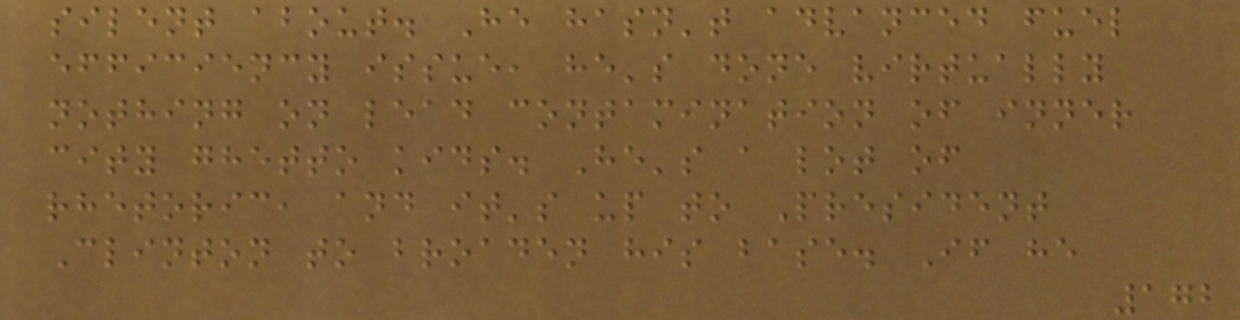silent about. He hasn't advanced fuel
efficiency issue, he's done virtually
nothing on lead contamination of inner
city ghetto kids. He's a lot of
rhetoric, and it's up to President
Clinton to broaden his base. If he
172
